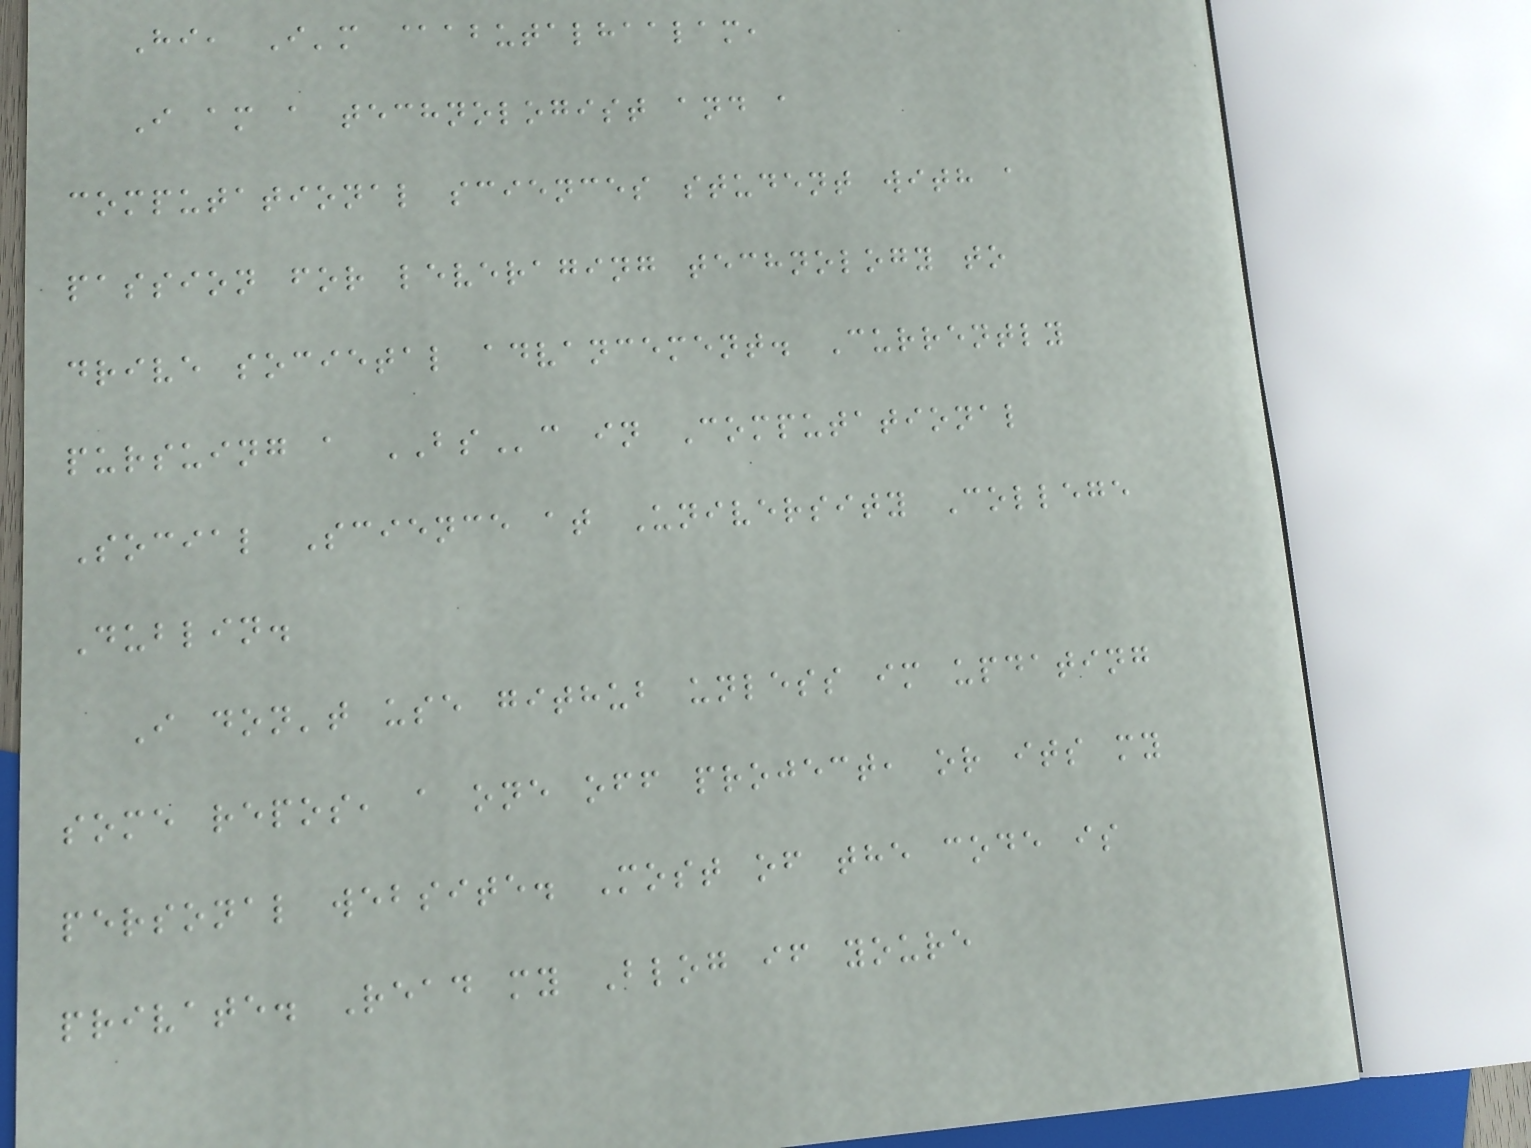Hi, I'm @abutalhaalam,
I am a technologist and a
computational sciences student with a
passion for leveraging technology to
drive societal advancement. Currently
pursuing a BSc in Computational
Social Science at University College
Dublin.
I don't use github unless im updating
some repos, a one off project, or its my
personal website. Most of the code is
private. Read my Blog if youre
